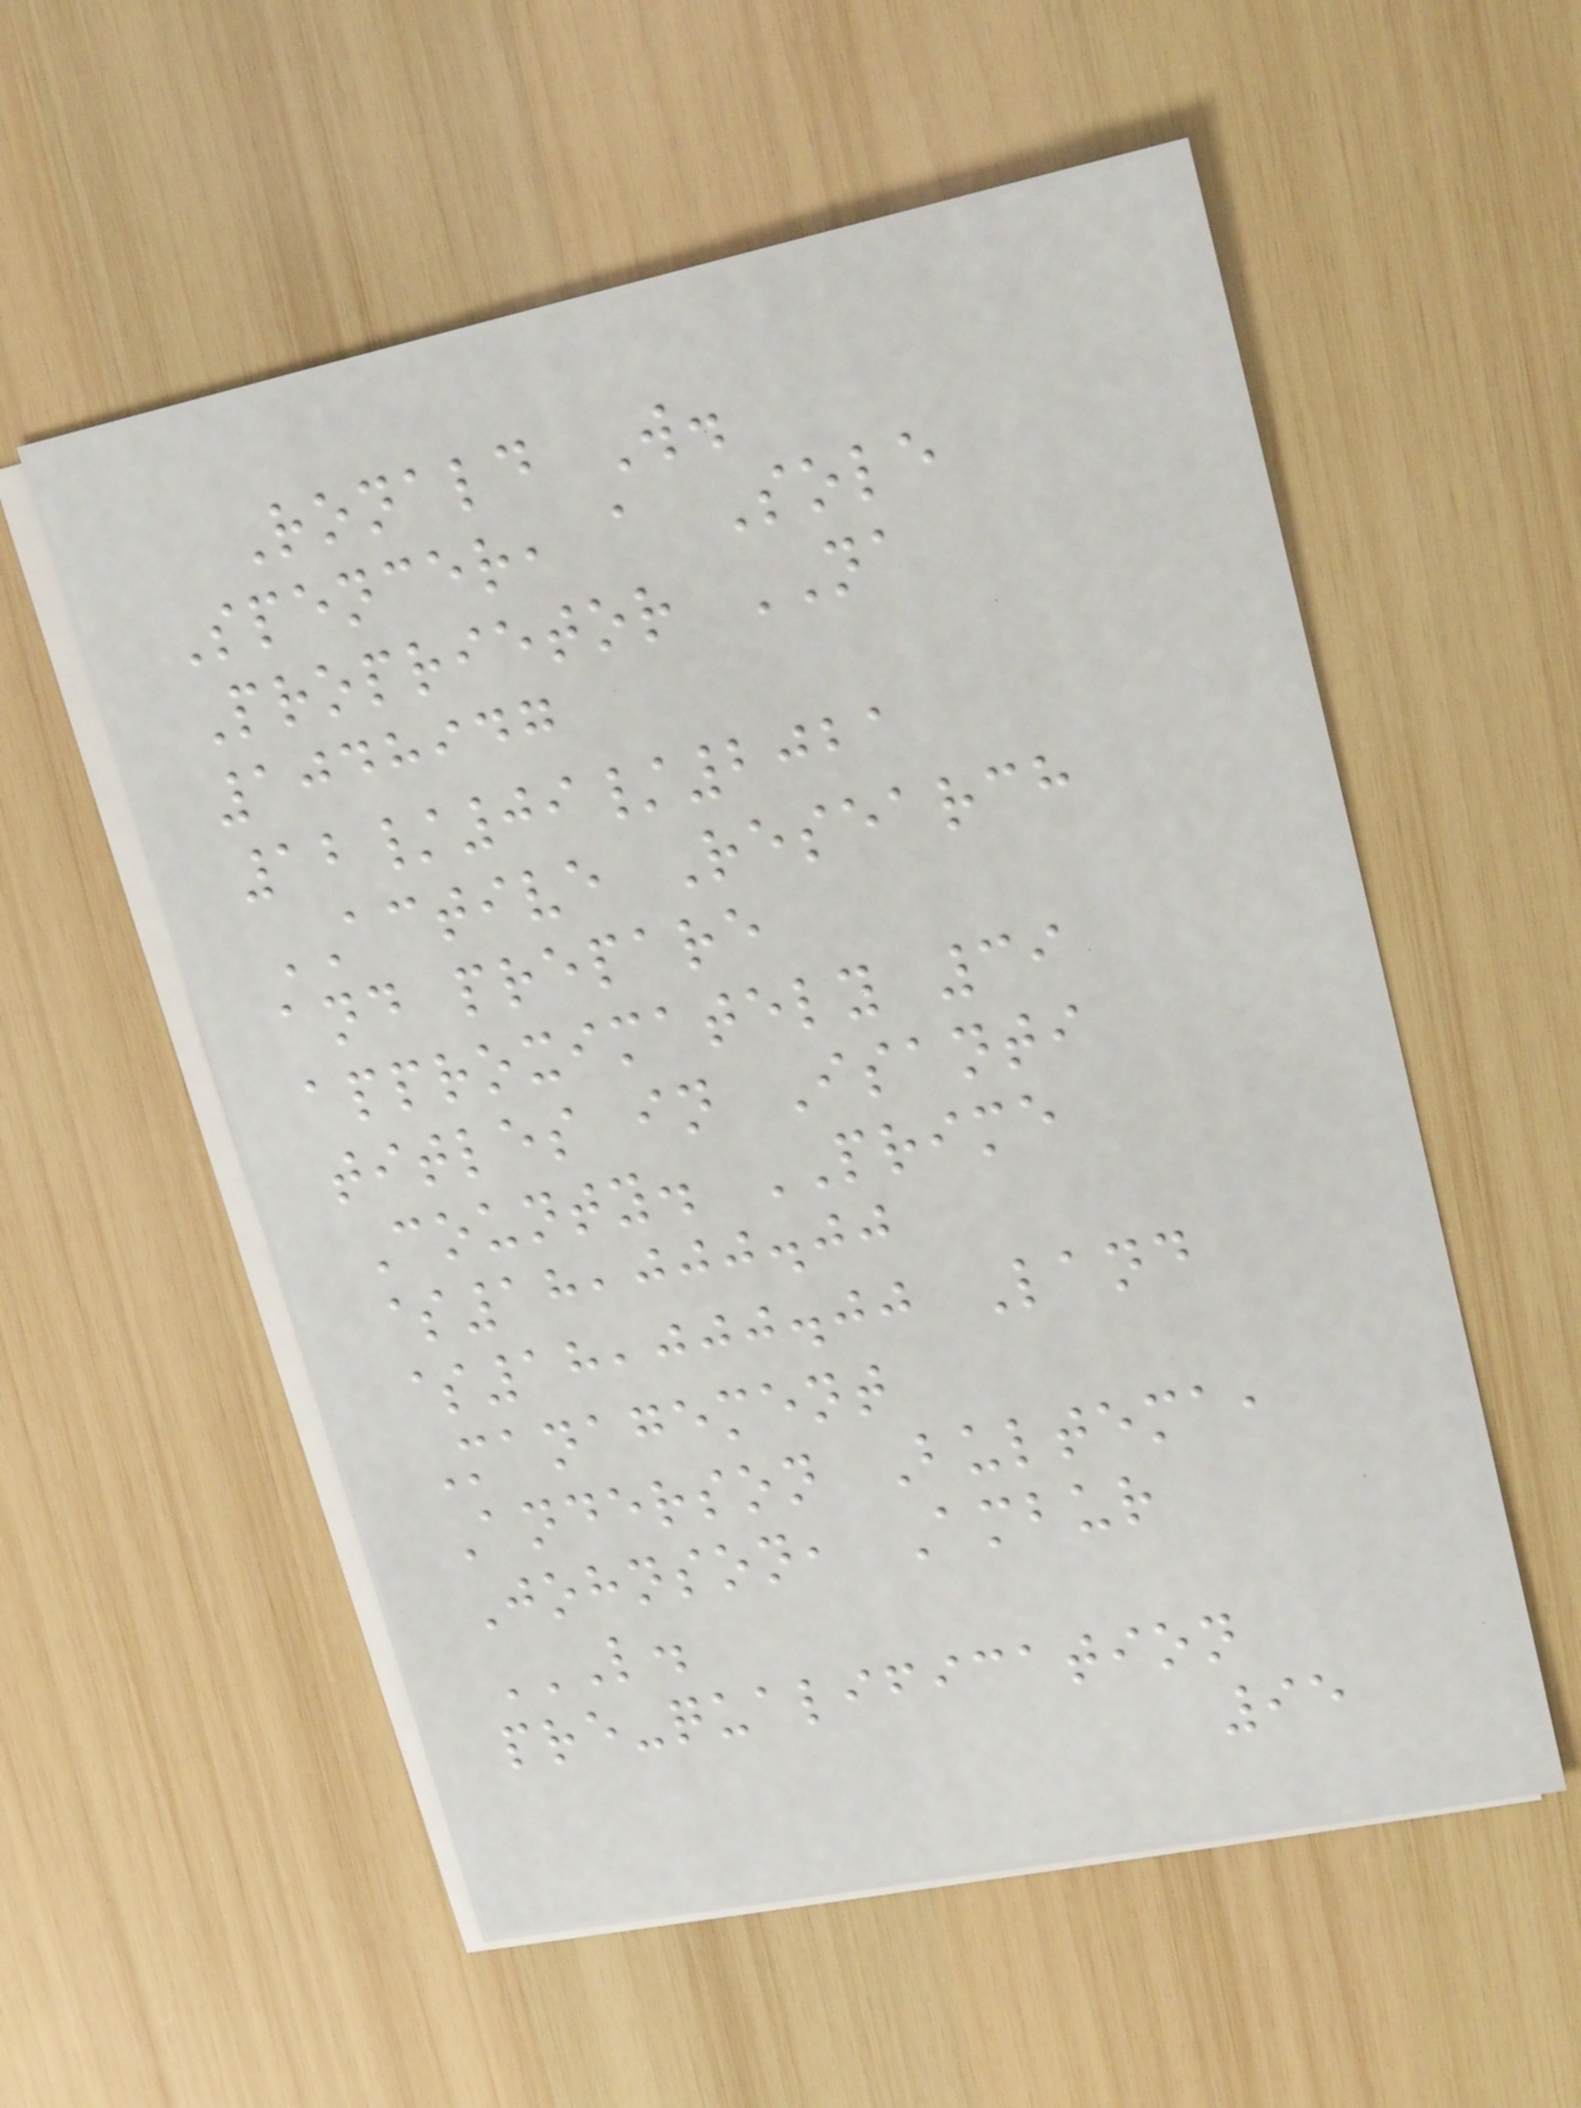Ronald W.
Spencer, a Sole
Proprietor NA
1048947
12/09/2021
ACTIVE Research
and prepare
approximately 39
titles in Isanti
County. PRIME
$18,000.00
$18,000.00 Land
Management
Anderson Bultema,
Johnson, Ambur
L.
PRE-QUALIFICATION
95
